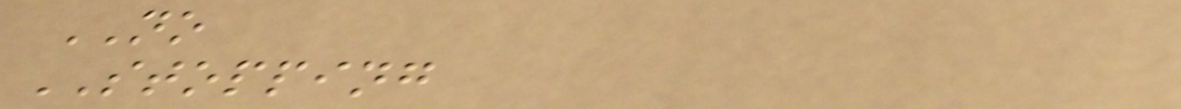NO
STOPPING
